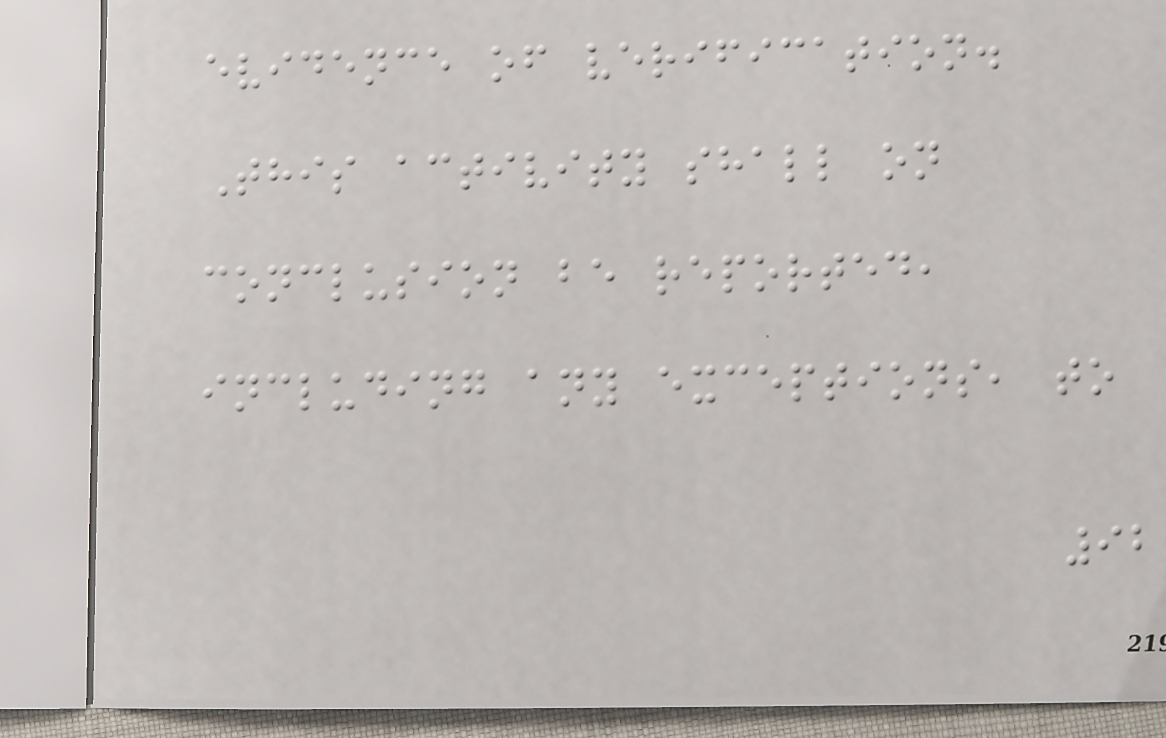evidence of verification.
This activity shall on
conclusion be reported,
including any exceptions, to
92
